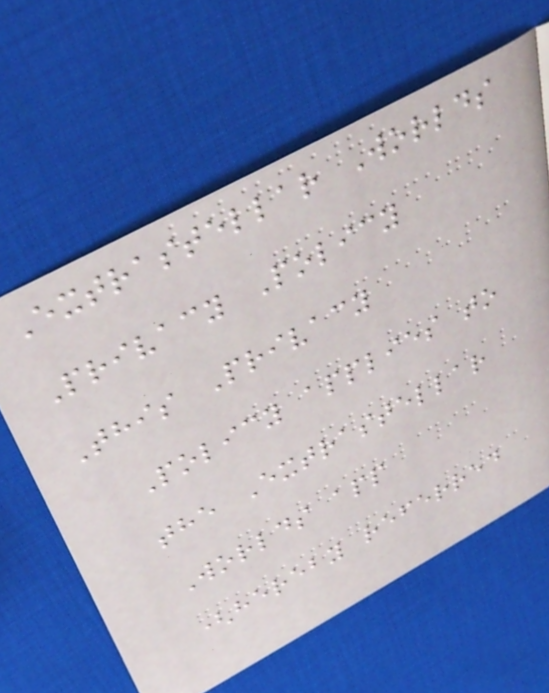Extrastellar Worlds
Privacy Policy
This Privacy
Policy applies to
the Extrastellar
Worlds app
(hereby referred
